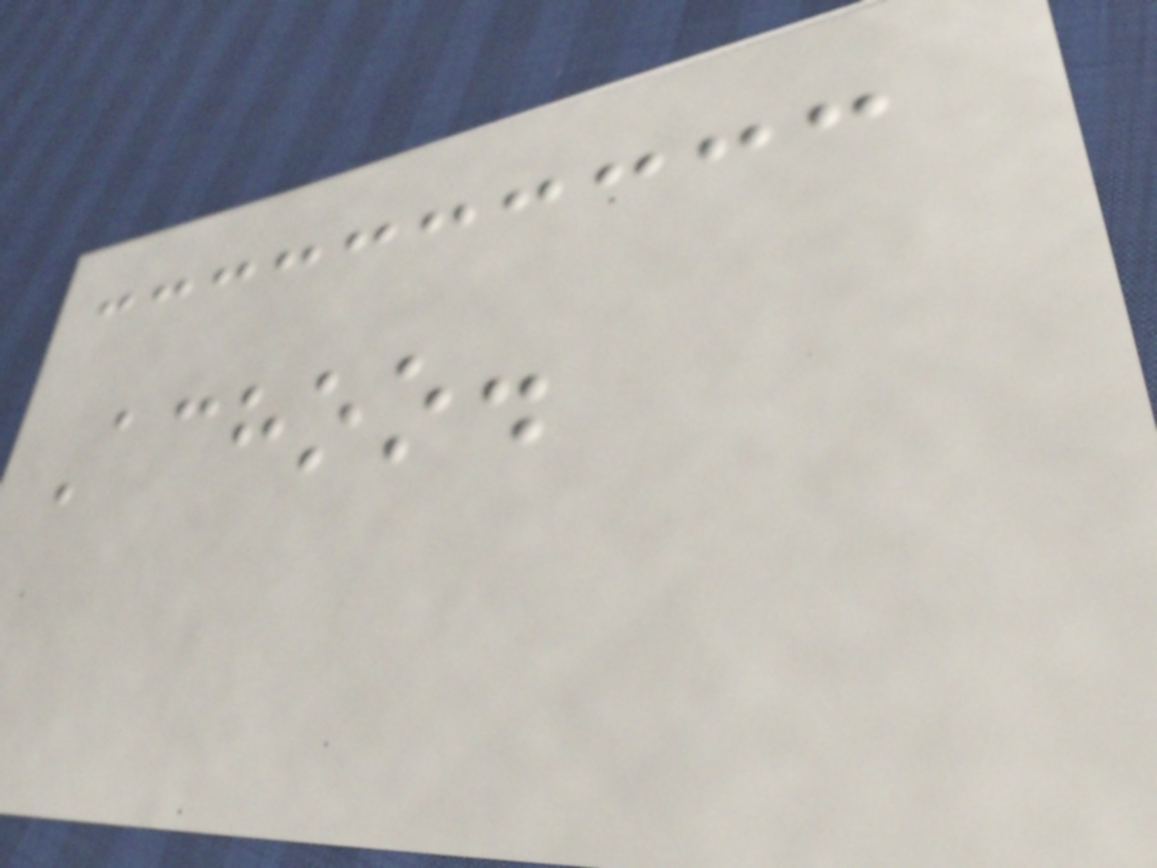Achoo.
